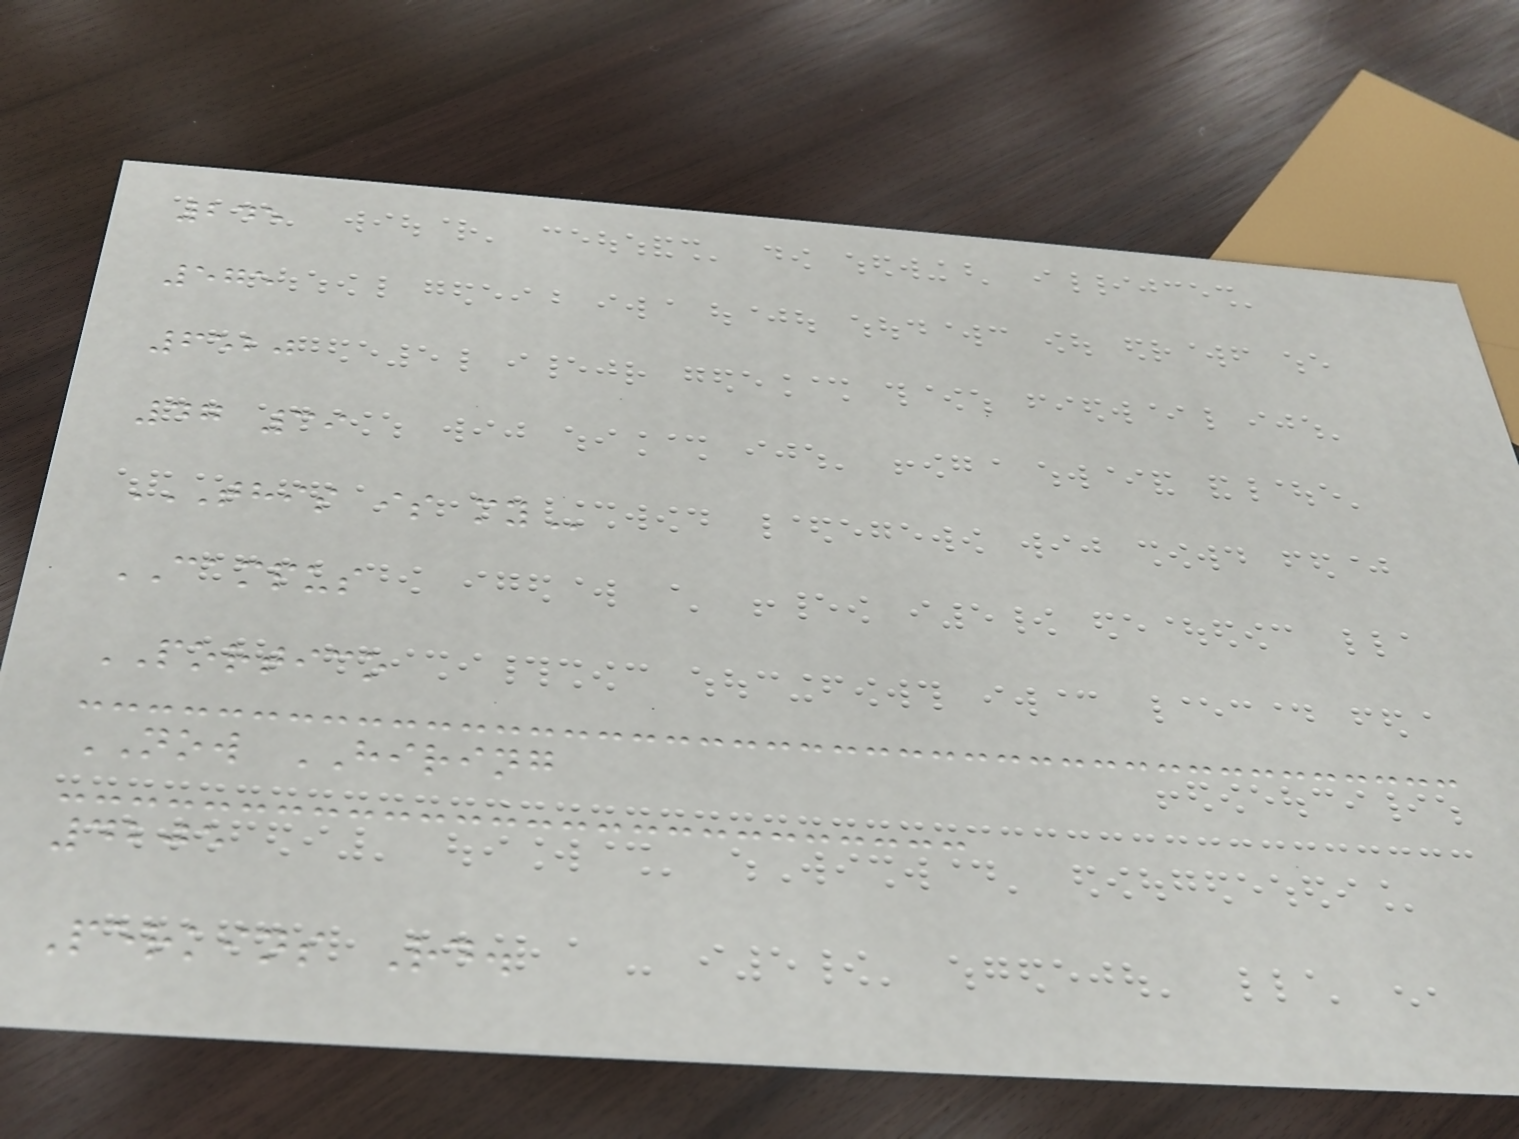245
575
6520
47 39
THIS IS MY
CAMPUS
PORTICO
NOW HIRING
4205
Perkins Rd.
